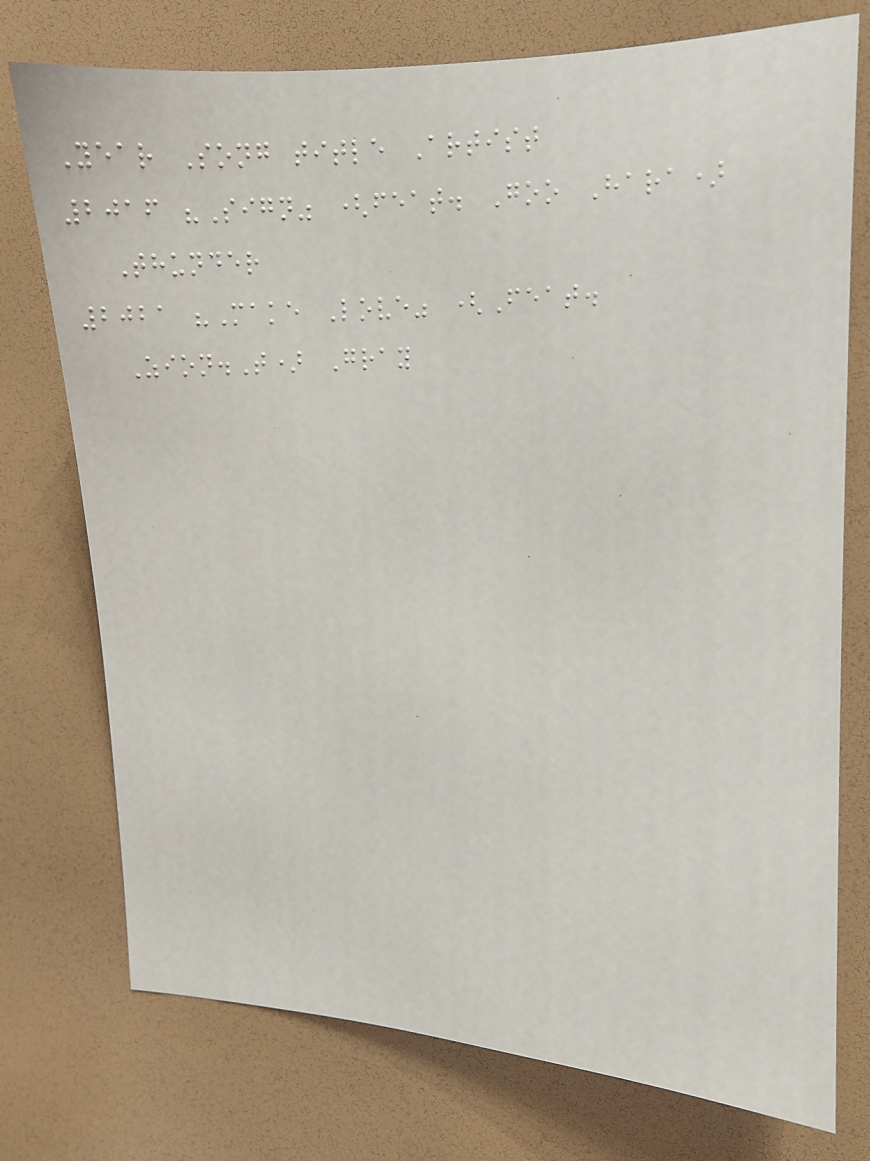Year Song title Artist
2016 "Sign" (feat. Goo Hara)
Thunder
2021 "Make Love" (Feat.
Zion.T) Gray
